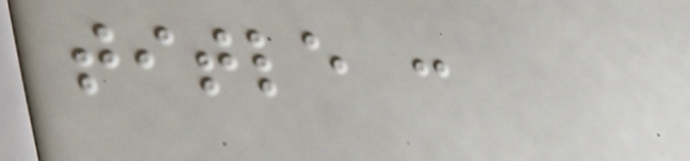title :
